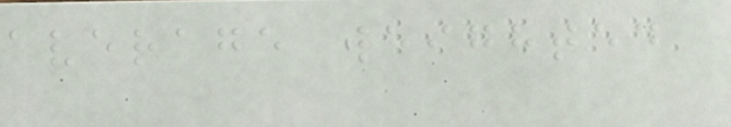average weighted
